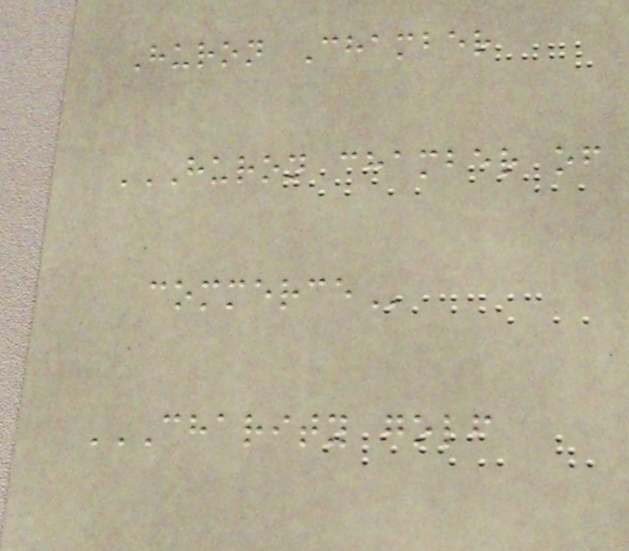Huron Chamber
HURON CHAMBER OF
COMMERCE
CHARITY GOLF
